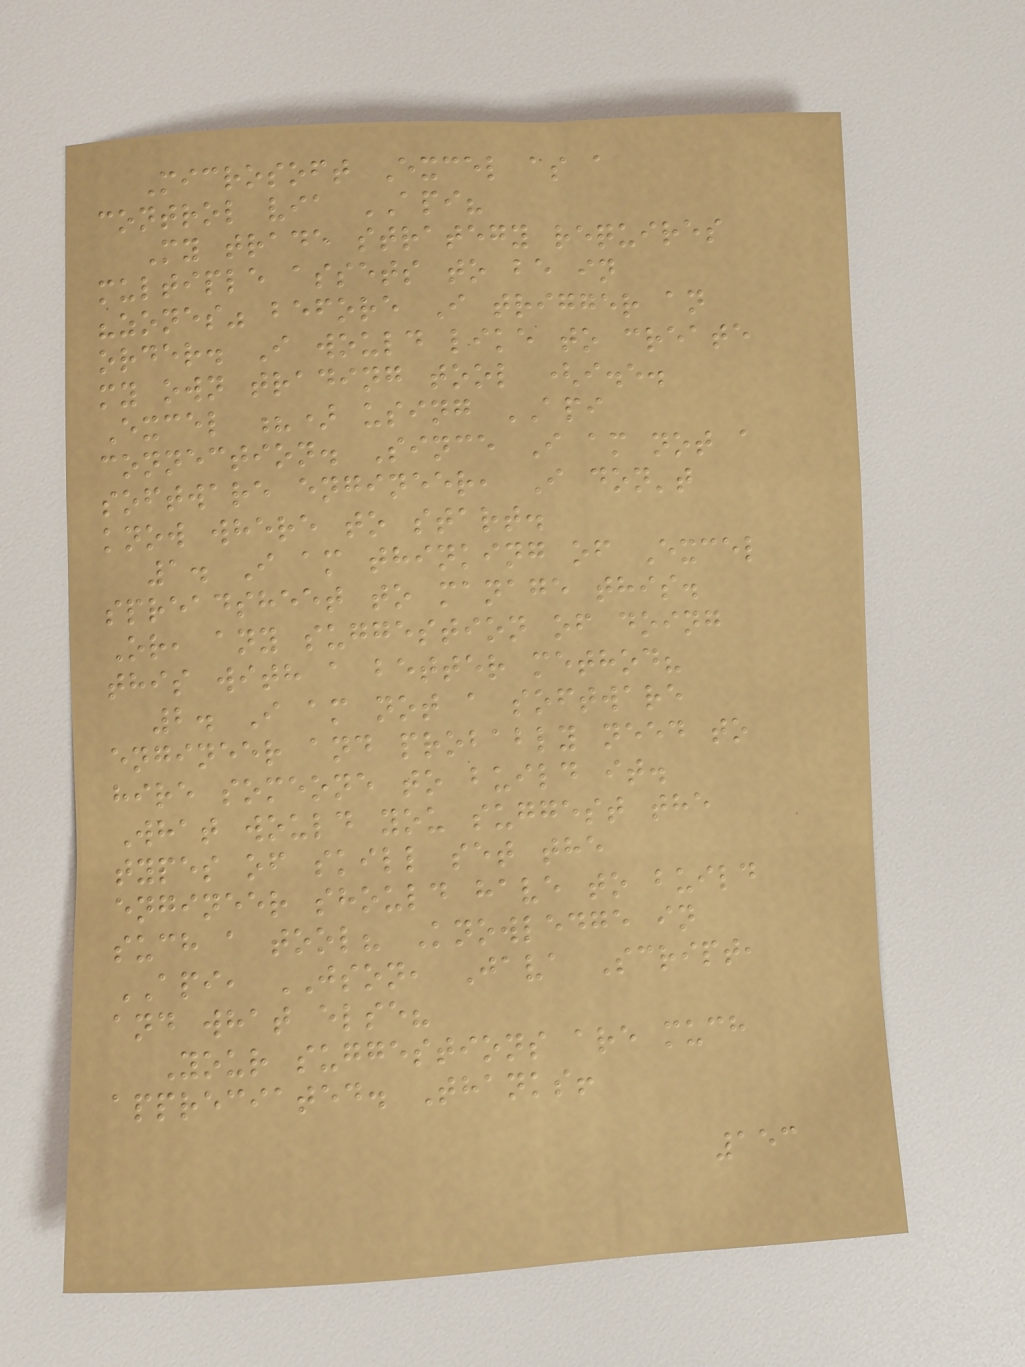Microsoft Excel as a
control via API?
My trade strategy requires
multiple assets to be in
"zones" before I trigger an
order. I would like to create
my own trading tool (i.e.
Excel ?) using API
connection. Since I am not a
software engineer, I don't
know where to start.
1. I am thinking of Excel
spreadsheet to manage this.
Or, any suggestion of doing
this with a better method?
2. I am not a software
engineer and probably need to
hire someone to build it.
What would you suggest the
types of skill set the
engineer should have to build
such a tool? Knowledge in
API, JSON, Java Script,
and what else?
Your suggestions are much
appreciated. Thanks!
153
